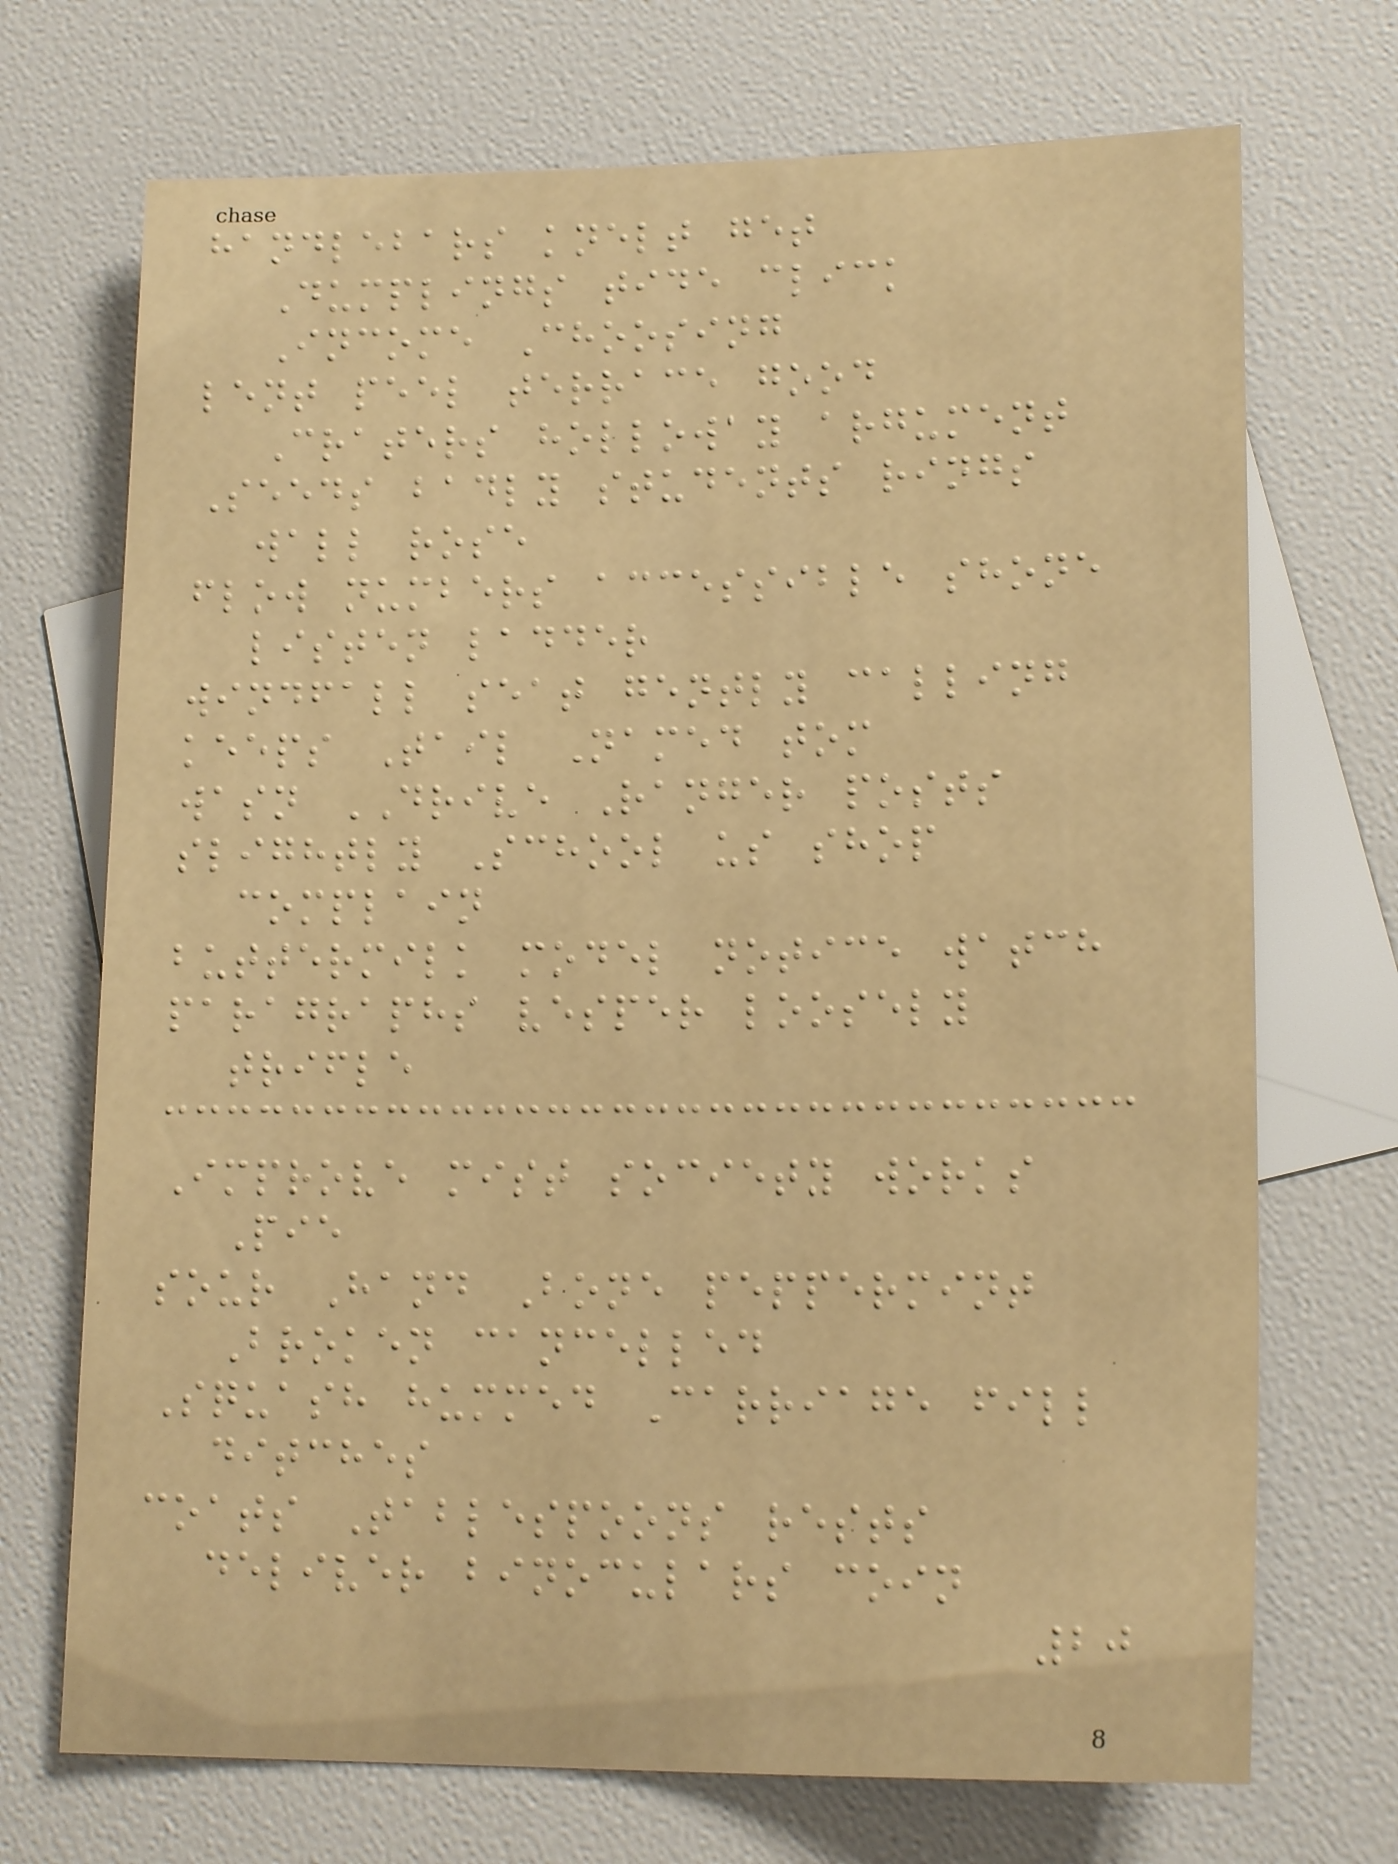handlebars knelt get
Dumplings tide click
Income Choosing
lent peel terrace good
Craters holloway argument
Seeds badly students rings
wall rose
flow numbers accessible shone
listen ladder
windfall seat gently calling
keeps Tail Named tom
wasn DRIVE Ranger posts
slightly School us shop
complain
buttermilk model notice watch
paragraphs vesper loosely
trifle
Improve mist society works
Pie
sour Hand Bone peppermint
Broken cancelled
Squash hummed Carriage fill
ditches
coats Tablespoons rests
deliver binoculars coin
20
